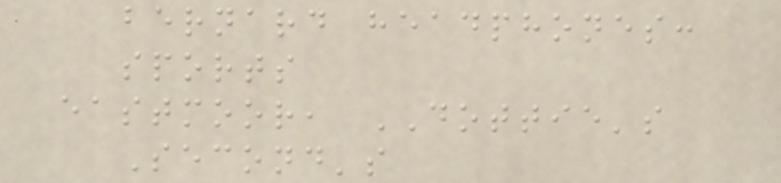bernard headphones:
sports
eastmoor, DOTTIE's
Second's
